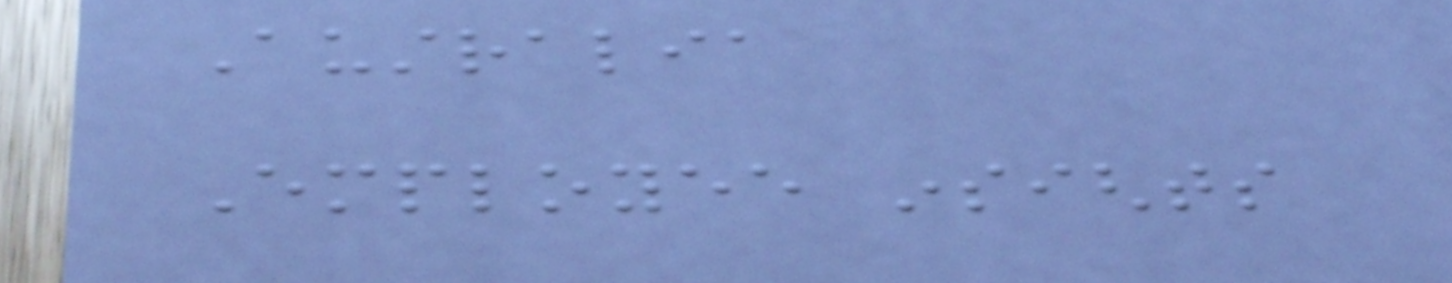Australia
Employee insights
